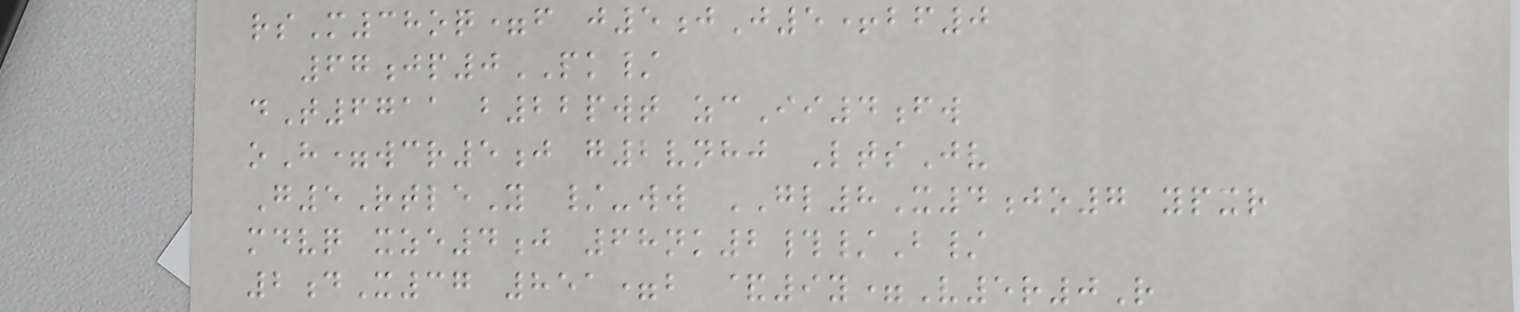rsM38oq=f j5jJ5+bf0
67jp0PK/
dT6711 b22pwt zcIi4fw
oH=wcr5j g2vnhj LtsJv
G5RtleY /-ww GL8X4jo7 ypxr
mdvq xze4j 68nk2#/B/
2dX37 851=b &9y=V5r0R
